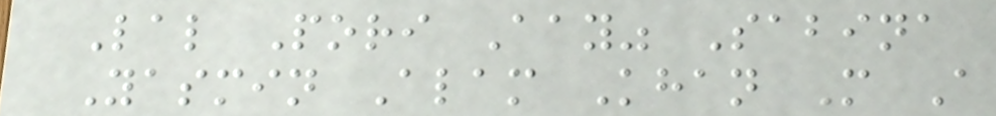Lal Pori Aay" Sabina
Yasmin Alam Khan M A
